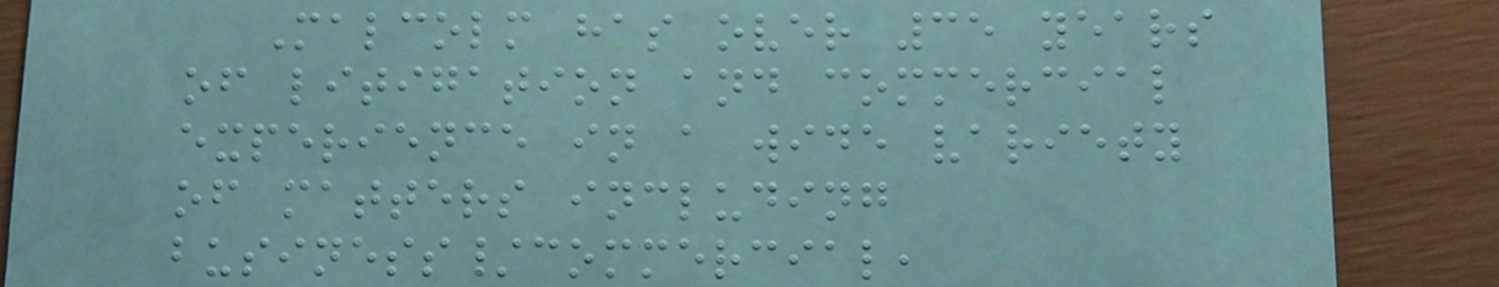Malcolm has over 35 years
of litigation and commercial
experience in a wide variety
of matters including
business/commercial,
